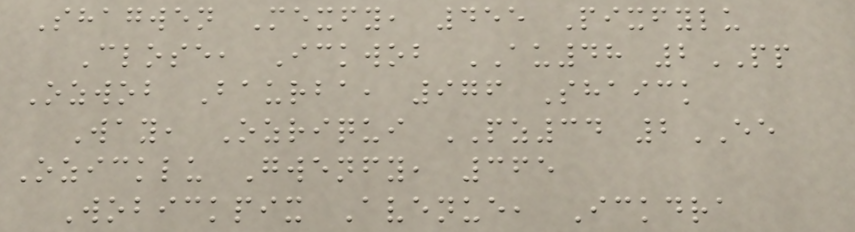Shagwen Mexfy, 455 Pixfylu
Close, Ickwob AU48 2PP
Ozwob Baurba, 976 Shaick
Way, Ozriqui PZ34 2EE
Ozicklu Gwenfy, 365
Wobickpix Avenue, Ickdra
